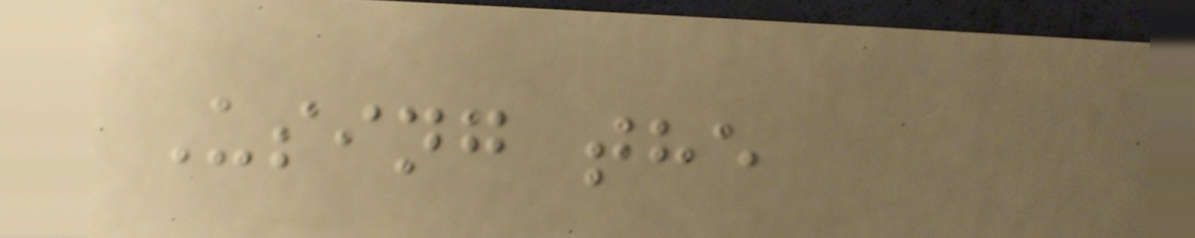Using the
